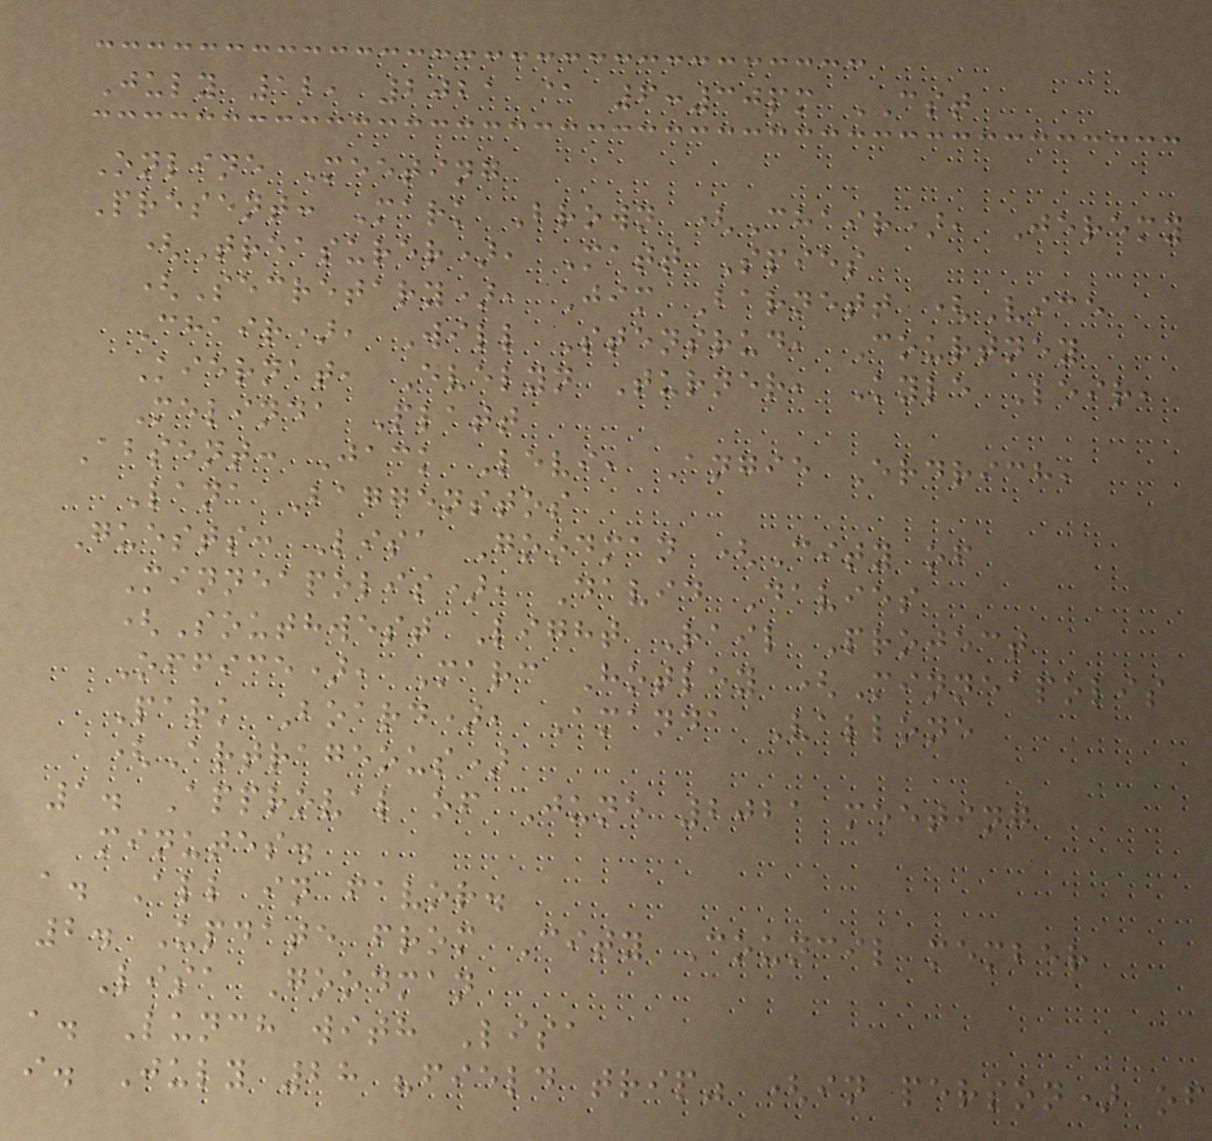July 12, 2021 @ 6:30pm CST
Online Meeting
Present: Mark Brown (Chair), Jeremy
(Treasurer), Matt Spies
(Secretary), Jim Barnett (Vice
Chair), Will Stensrud, Courtney
Kiernat, Evelyn Turner, Kyle Leir,
Melinda Platt
Absent: Jack Levi, Angie Erdrich,
Lana Baggenstos
Guests: Lisa Goodman (City of
Minneapolis), David Davies
(Southwest Light Rail Project
Office), Marc Hotley (Minneapolis
Park Board), Amanda Vallone
(Artrageous)
1. Approval of June 2021 meeting
minutes.
a. All in favor.
2. Update from City Council member
Lisa Goodman
a. Lunch with Lisa
i. July 28 "field trip" (in person) of
